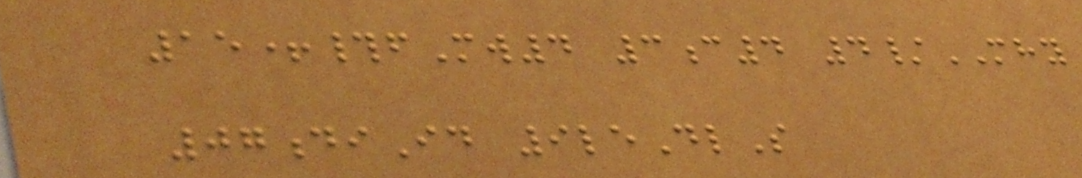15+#fMw4 3c4 4/MHY
07diId 9leDlS
